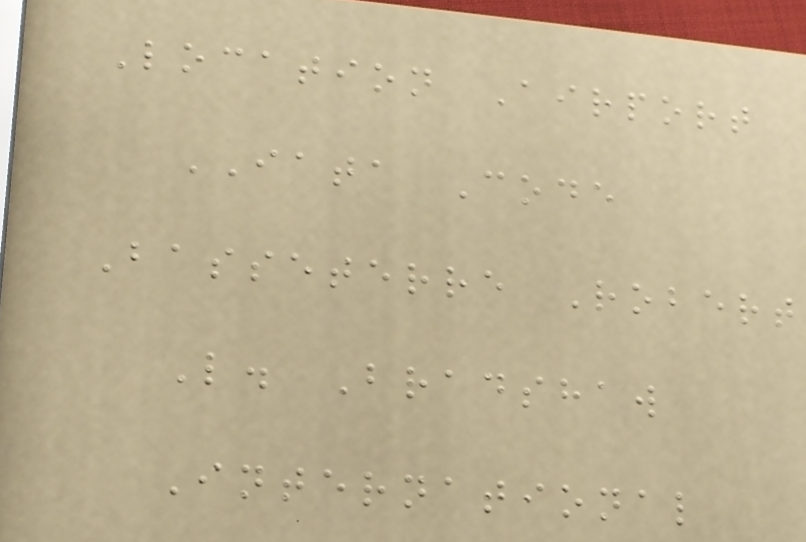Location Airport
IATA Code
Basseterre Robert
L. Bradshaw
International
